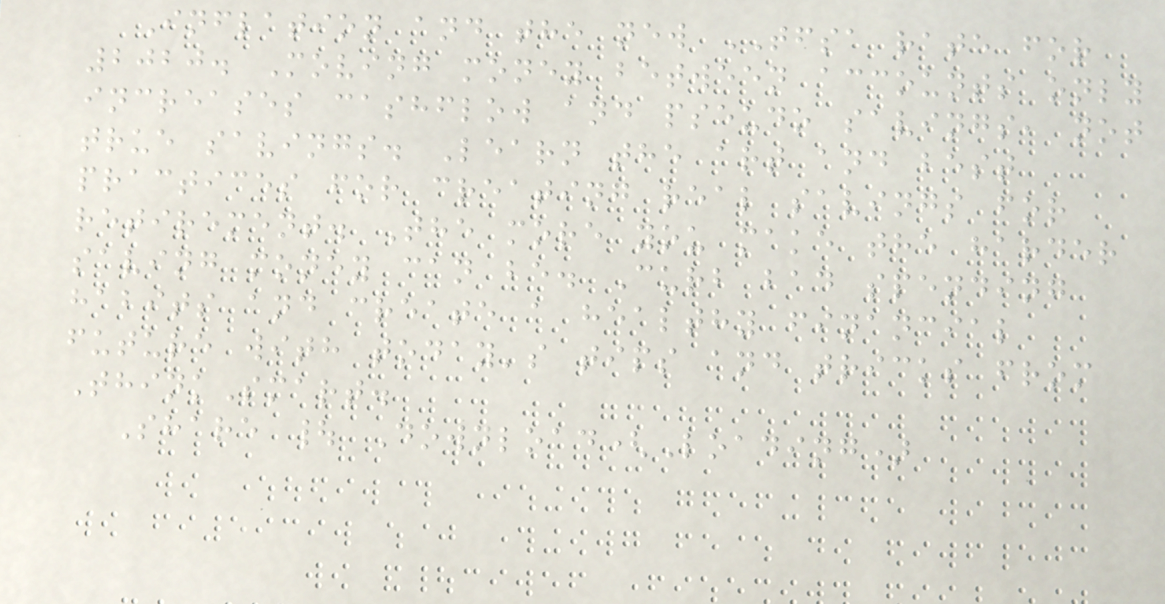Inflation and the new TFSA rate for
2020. Moving money between accounts only
increases cashflow and pseudo savings, not
true savings. Learn the art and best
practices for creating real savings for
retirement. The more you make the harder
saving money can be. Curb bad spending
habits and create a healthy financial
future with today's tips and tricks from
ThinkSmart.
Share | Download(Loading)
